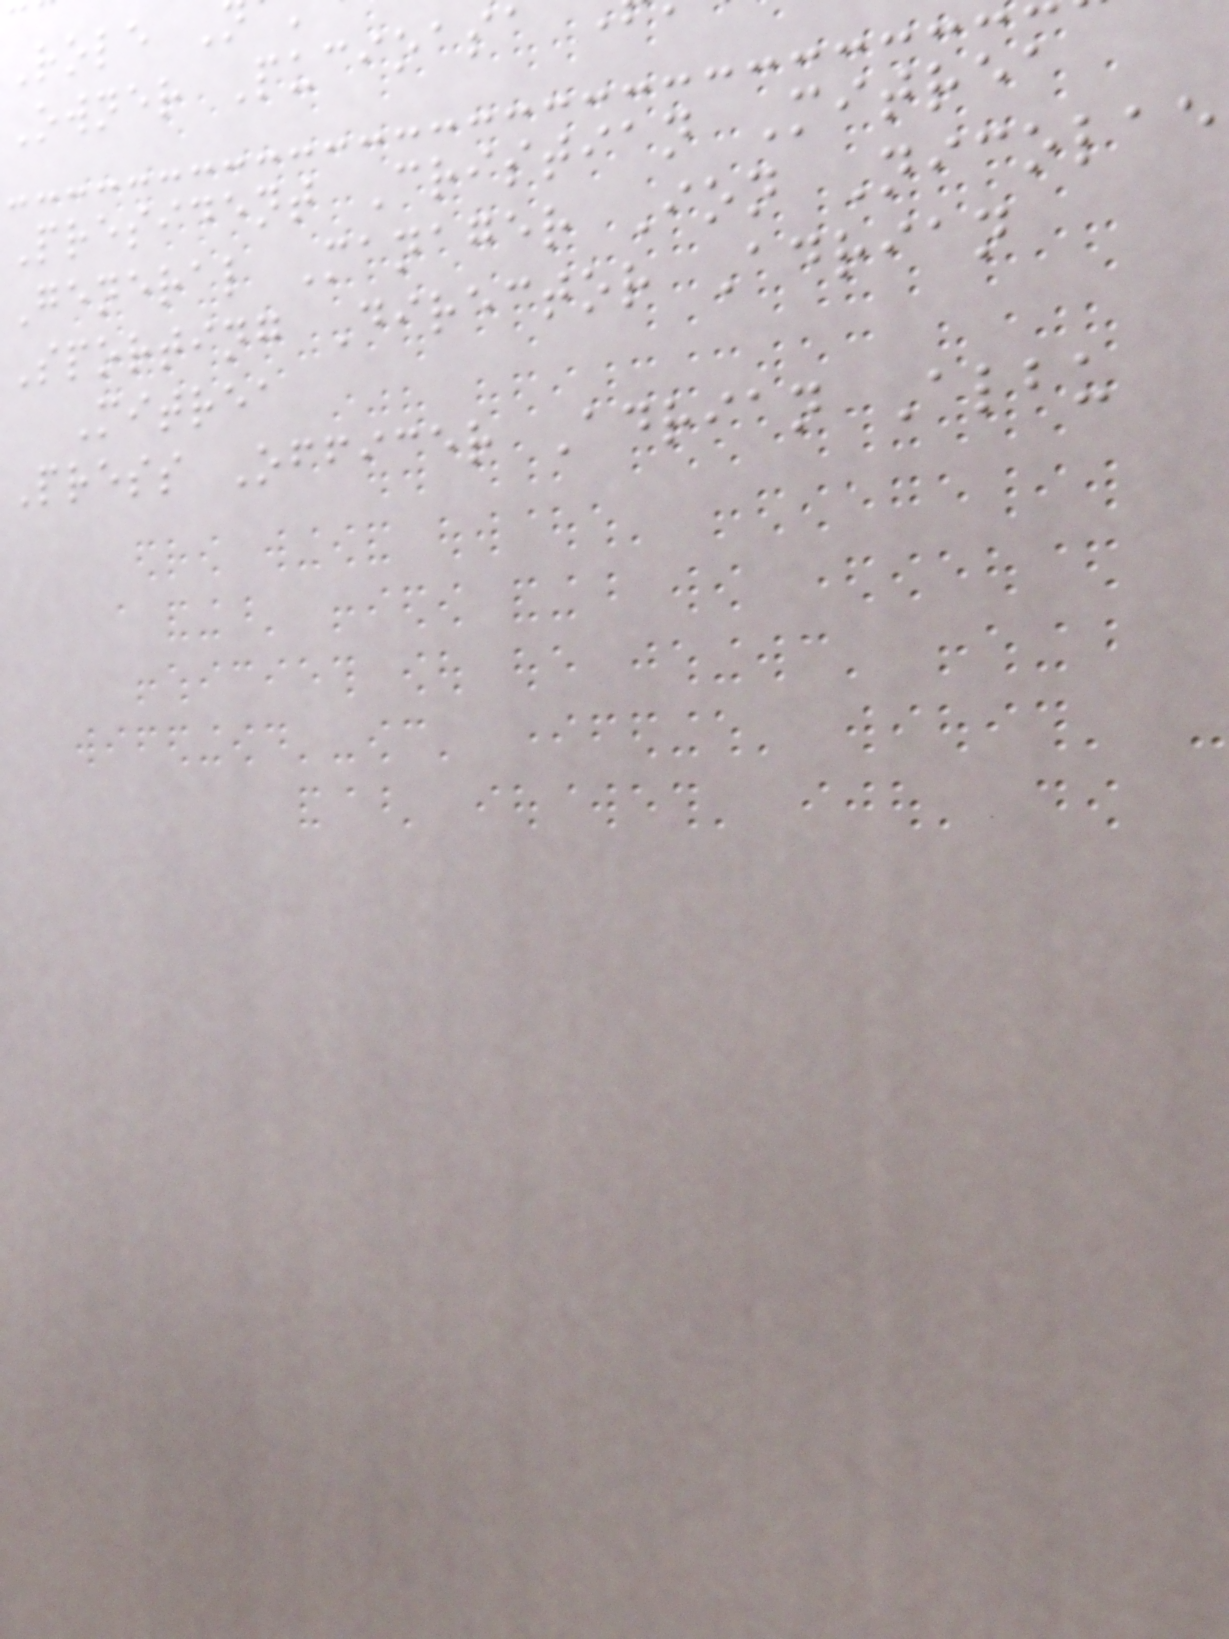Role
Owner Pucioasa
President Cristian Mitrea
General Manager Ion Nicolae
Sporting Director Adrian
Mitrea
Press Officer Adrian Albu
